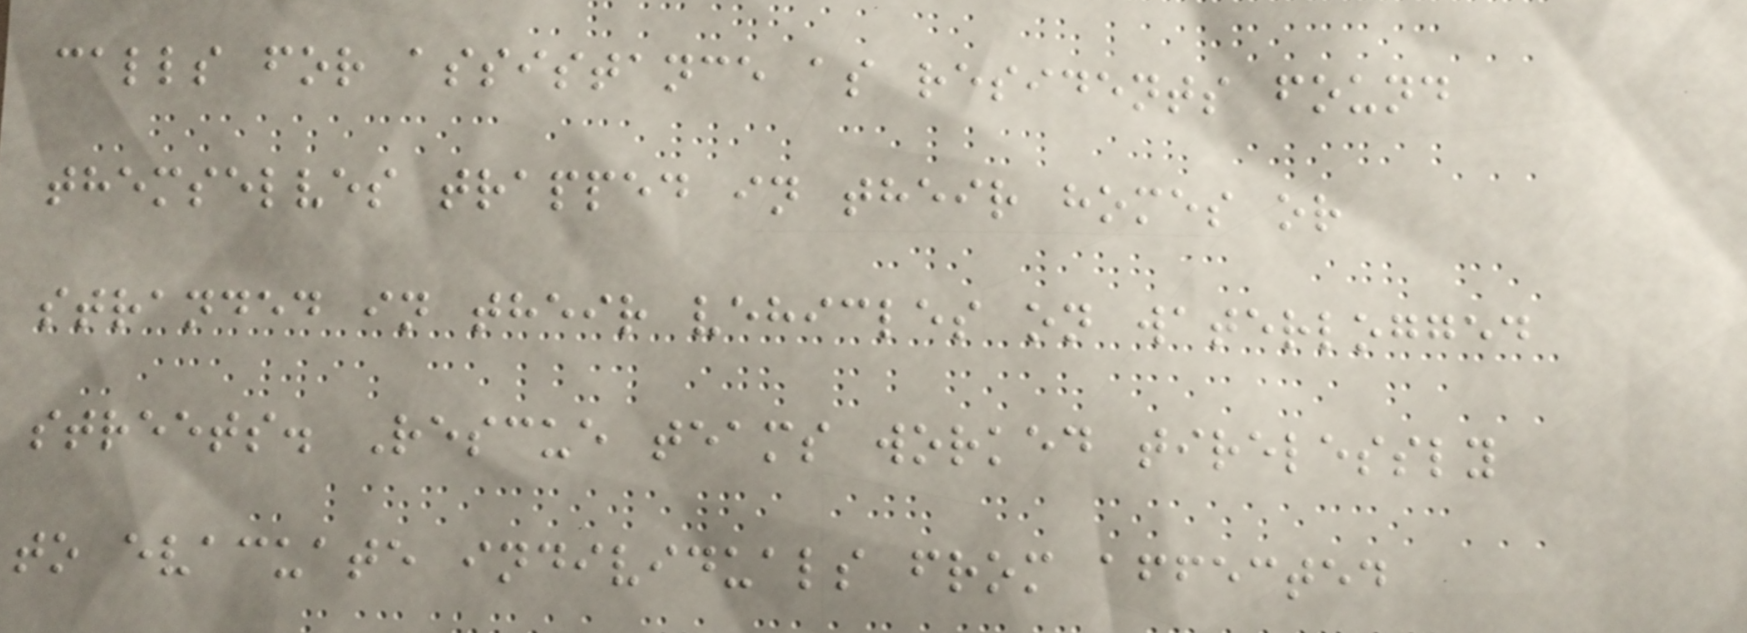calls for assistance as residents found
themselves trapped in their homes or
stranded in their vehicles on waterlogged
streets. Rescue teams worked tirelessly
to evacuate individuals from affected
